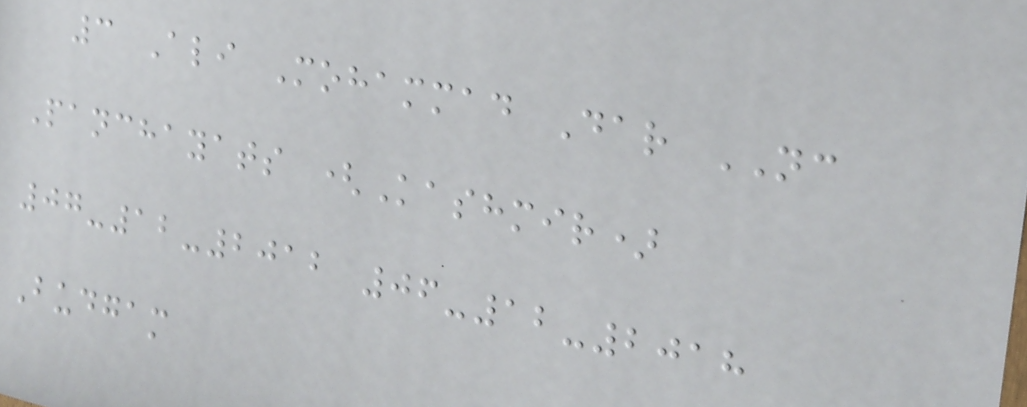3 Ali Mohammad Dar NC
Panchayats (Kashmir)
07-12-2012 06-12-2018
Budgam
